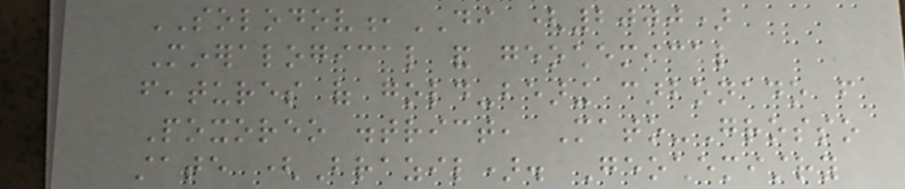SOLODOV,DI (2000)
Mineralogical and geochemical
features of gold-bearing carbonado from
Poxoreo district, Mato-Grosso
state (Brazil). Geochemistry
